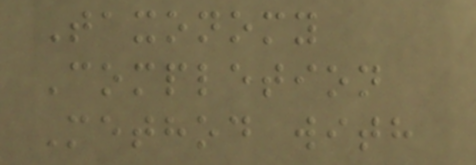Taxonomy
Completion
Method with
